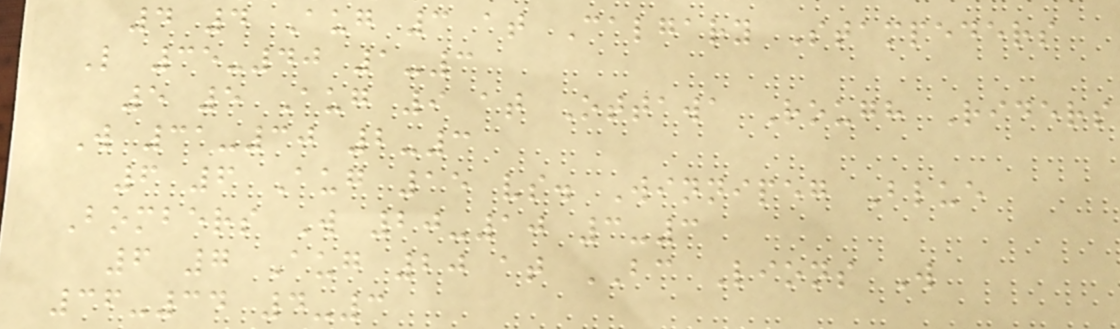4 4 Aug 3 at Calgary Stampeders
L 35-40 1-3
5 5 Aug 9 at Ottawa Rough Riders
W 31-30 2-3
6 6 Aug 15 vs. Winnipeg Blue
Bombers W 20-10 3-3
6 7 Aug 20 at BC Lions W
36-34 4-3
